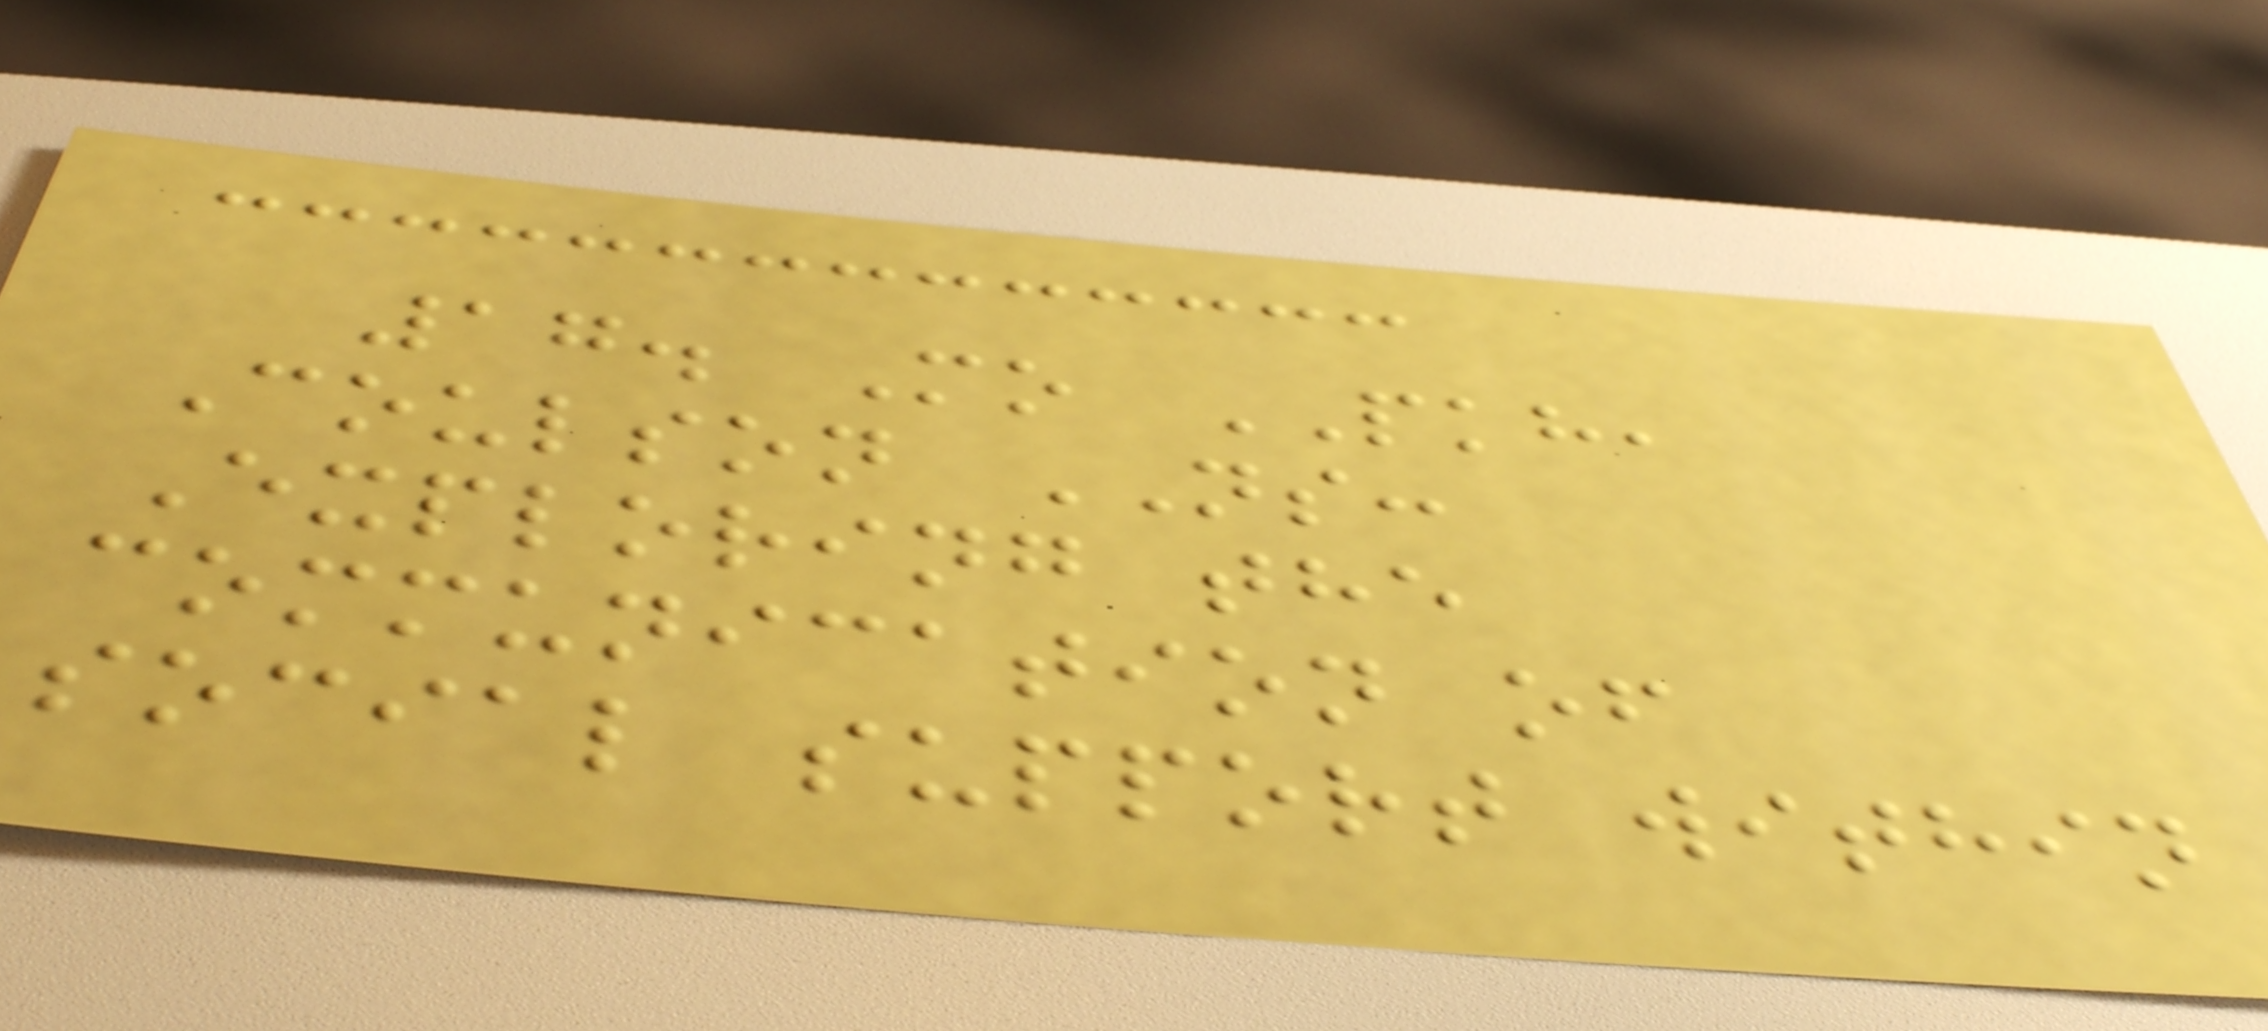17. Mo PKH,
Coulson NS:
Exploring the
communication of
social support within
